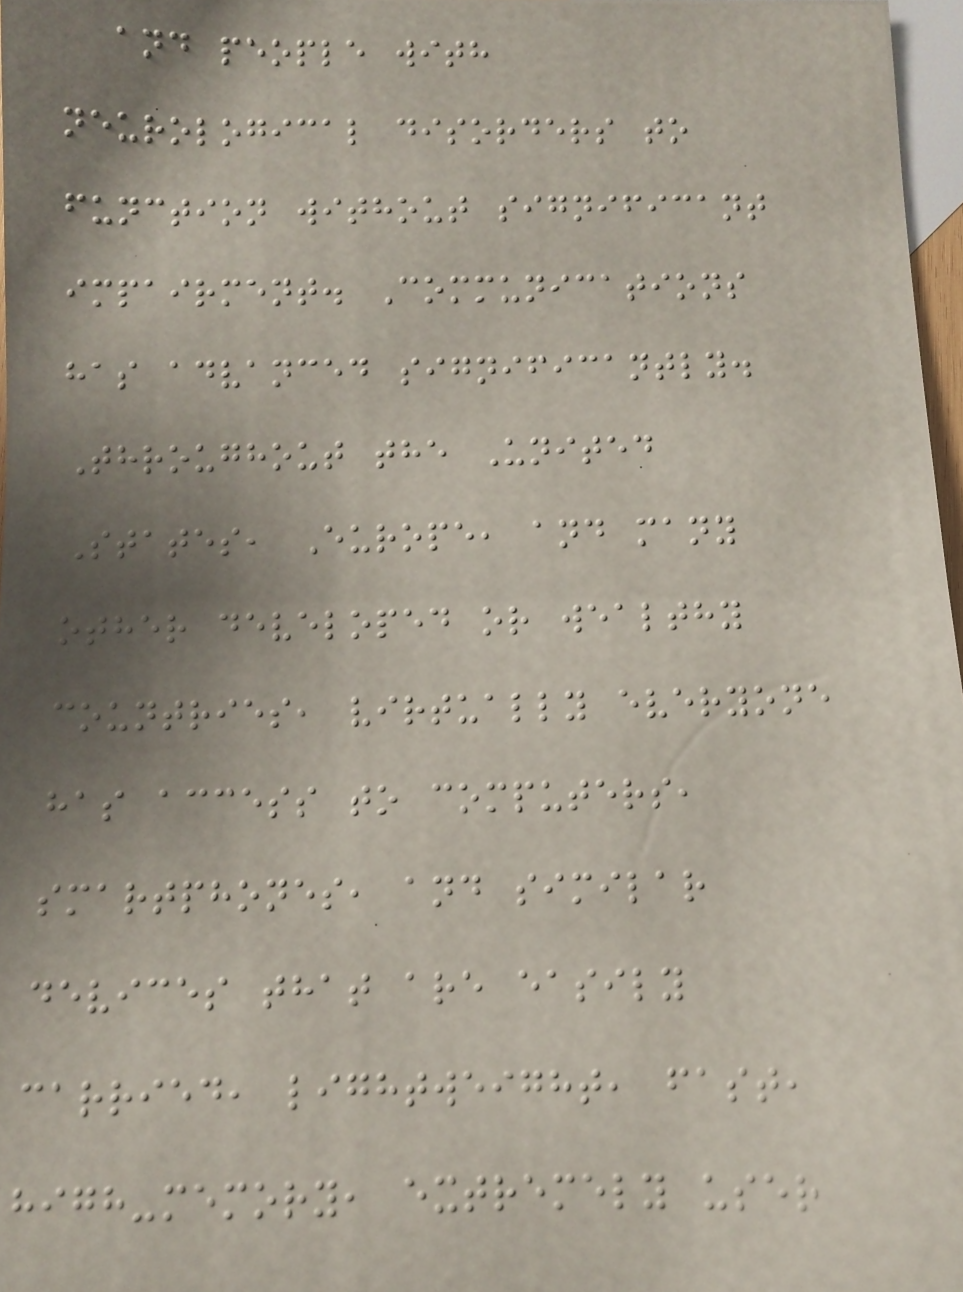and people with
neurological disorders to
function without significant
impairment. Communications
has advanced significantly.
Throughout the United
States, Europe, and many
other developed or wealthy
countries, virtually everyone
has access to computers,
smartphones, and similar
devices that are easily
carried, lightweight, fast,
high-memory, extremely user
